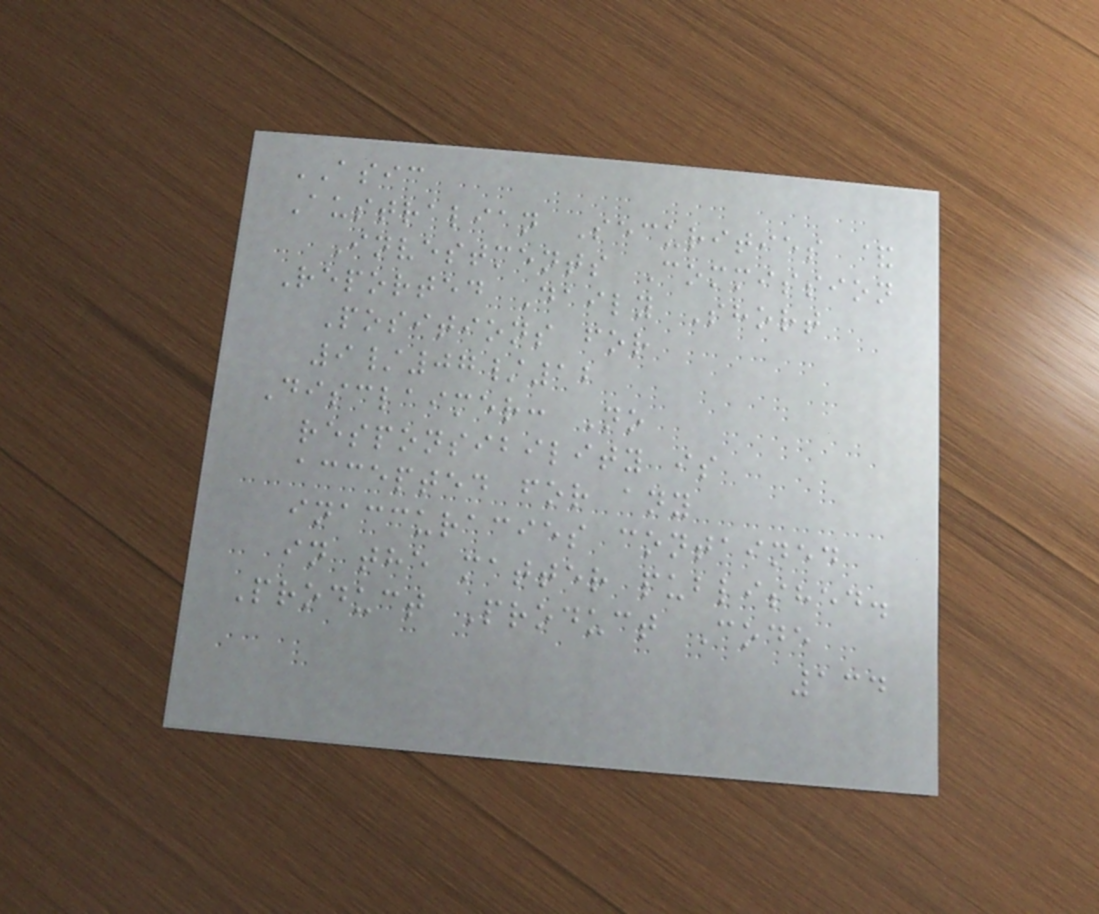ASIC
Australian Securities &
Investments Commission
Reported Daily Short
Positions for
9/07/12
Disclaimer: No
responsibility is
accepted for any
inaccuracies contained
in the matter published.
Product Product Code
134
